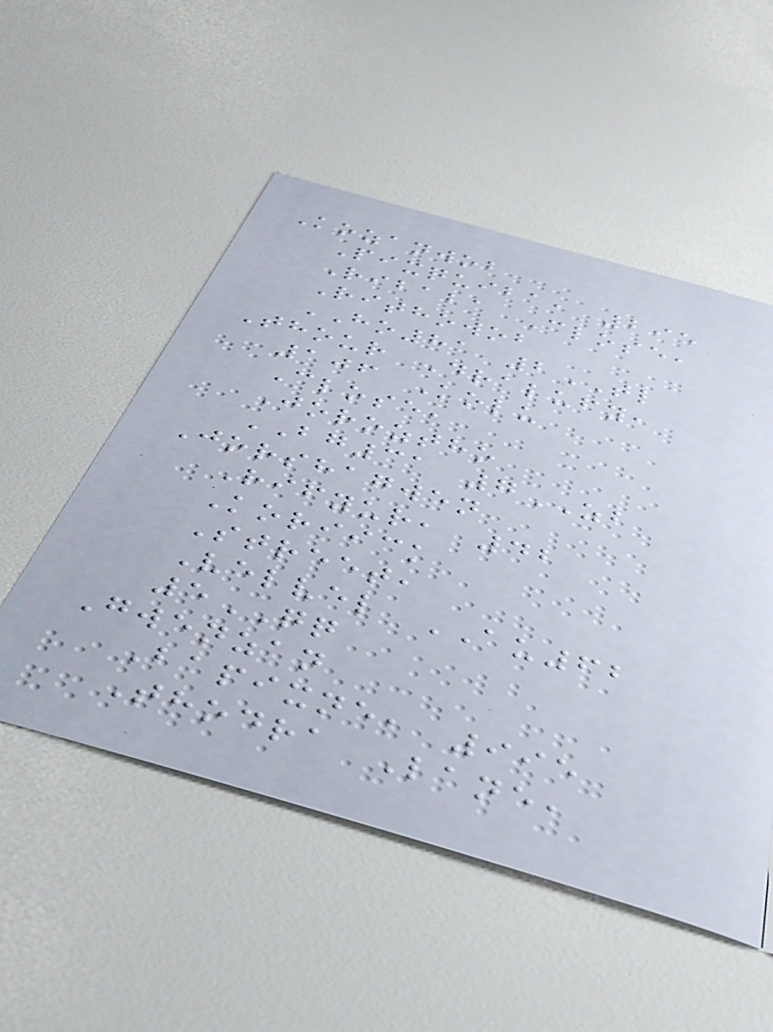Kozanwob
Pixquiba, 295
Ribaba Close,
Rithowob
HO81 2TL
Thour Dralufy,
106 Kolu
Close,
Joroztho
BG31 7ZB
Jorshagwen
Rifyur, 42
Koriick
Street,
Velvel AU62
5QQ
Gwenzan
Bapixne, 995
Thodra Lane,
